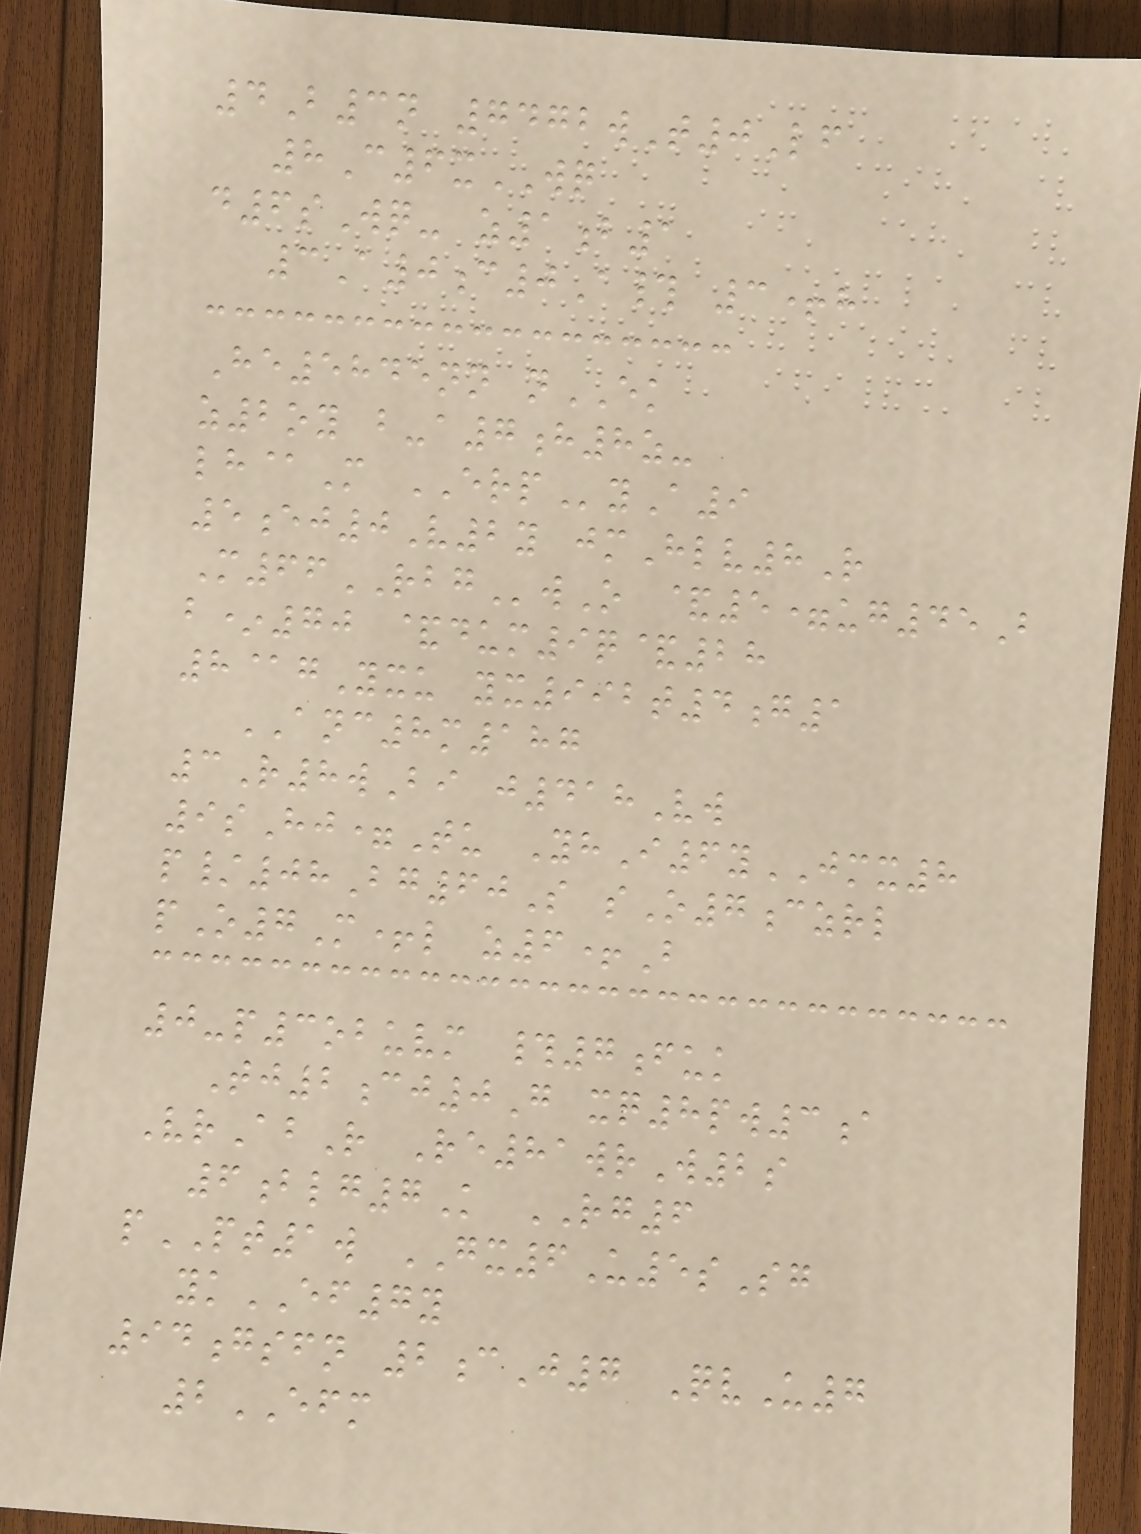4B3n 7472wT0Lf
8C6xWQ
d6sWq- z1b1
3A0c0A# 3+h
He5845nn nEK
z2oy b-a7h8z-
lh@M ERPyA9
5ej0V2y jmHlv8R
M66RBGwO &5=ug45B
b*70 &dum9q&28
8@gYxu yx992t4g1
ANC8m187
3R8wBi j418Vw
9sHj=Tu YhI6yJMX8
p/08Bg60S sO7czrl
pO7M+l z6+B
0-p3obuvm #7fuk
Tj2cj0G xq8pw3a
VrAbR Re81wrW2s
6blg7K RG6
pPT1w GX6U5sSg
ykEF7y
94gsfn 2cJ7 QvU7
2EFM
